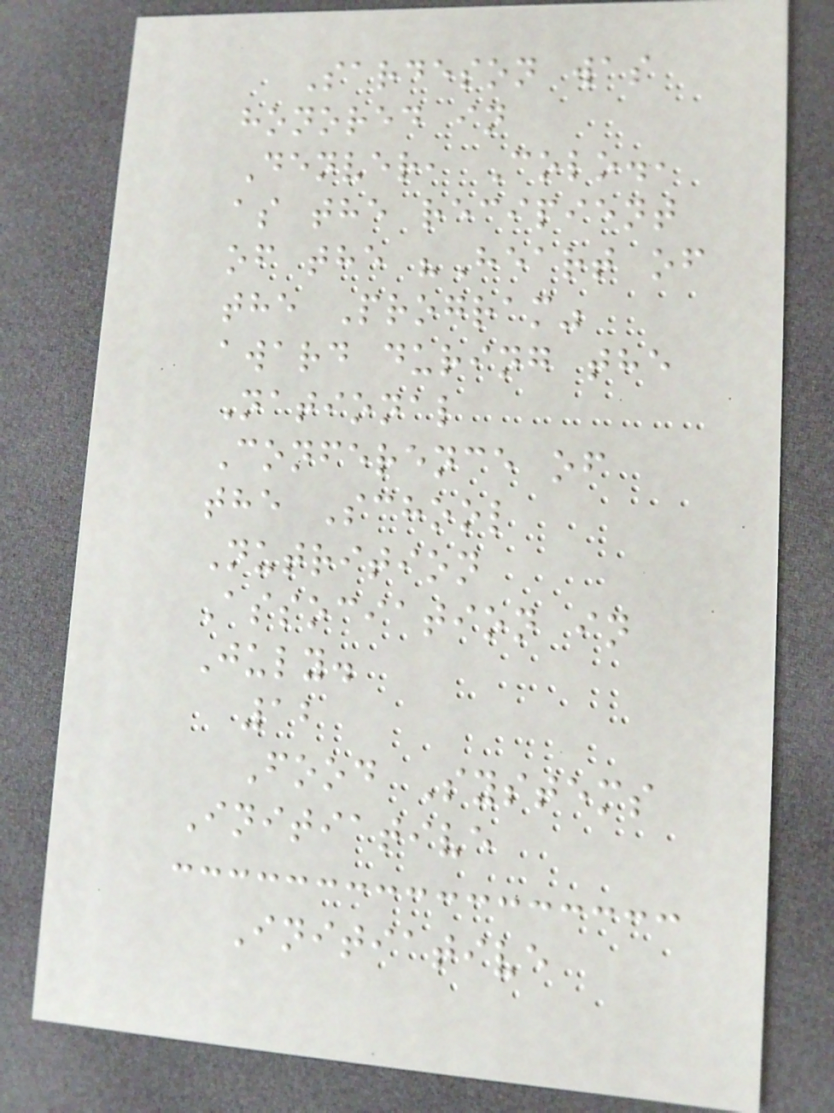Sardeson was
honored in
Denver, Colo.,
as the recipient
of the "Heart of
the Program"
award during the
National
Conference of
the School
Nutrition
Association in
July.
12
Food Systems
Initiative
Initiative
